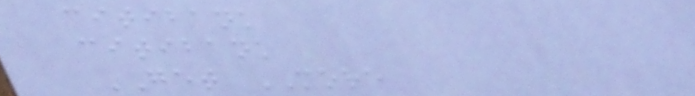citibank
citibank
GET MORE
